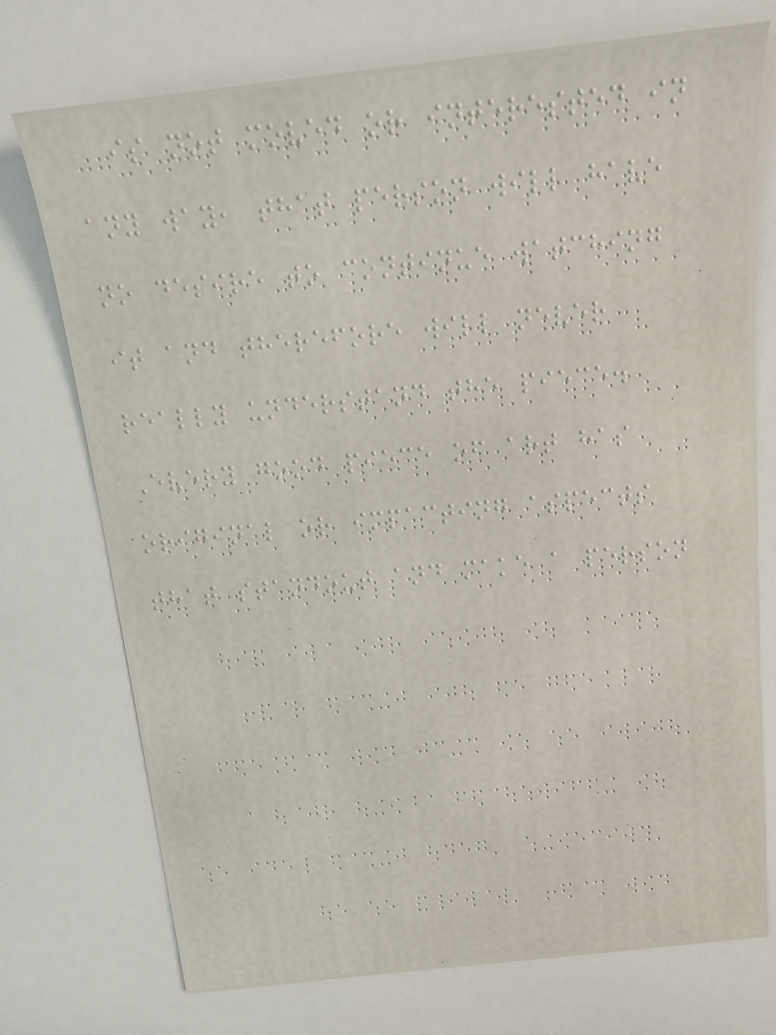is not moved or interested in
any way, that person will have
no desire to continue watching
it and therefore will never
really understand the piece.
Every good piece of art has
original or impacting aspects
that standout and make a person
